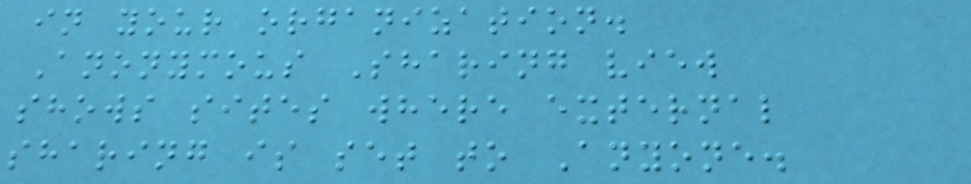in your organization.
Anonymous Sharing view
shows sites where external
sharing is set to Anyone.
